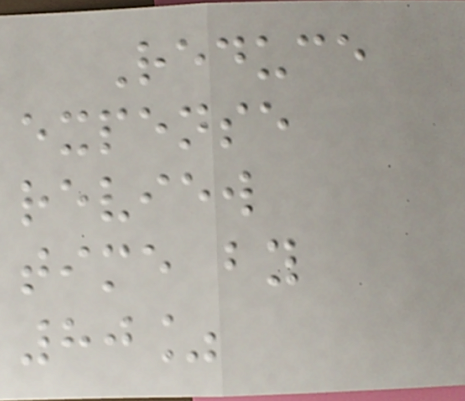Reduce
expense
review
time by
80%
